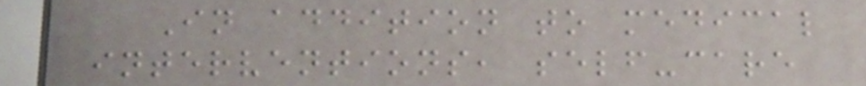In addition to medical
interventions, self-care
